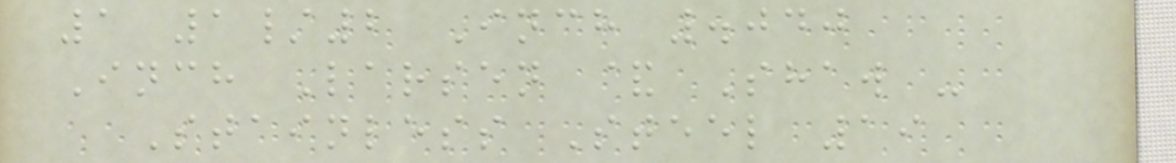1 1/2 Inch .040
Inch Larsen & Shaw -
Stainless Steel 19
